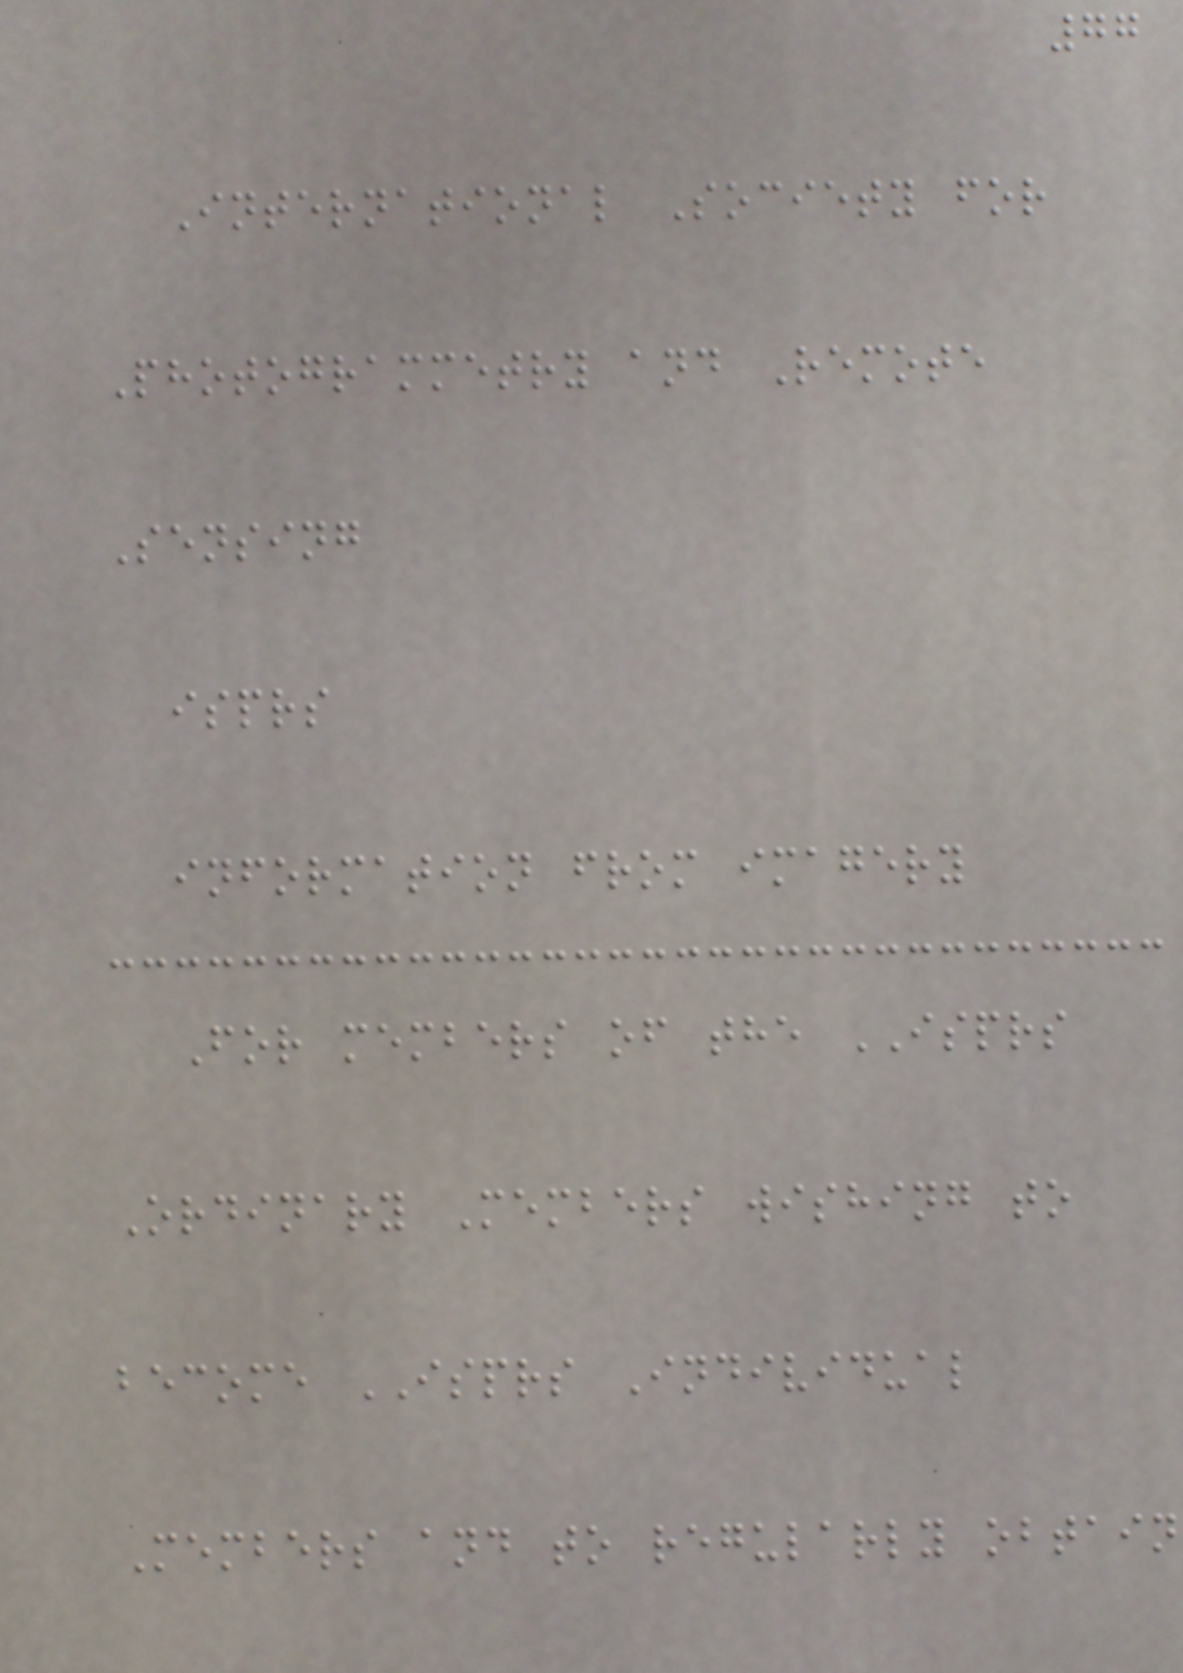77
International Society for
Photogrammetry and Remote
Sensing
isprs
information from imagery
For members of the ISPRS
Ordinary Members wishing to
become ISPRS Individual
Members and to regularly obtain
